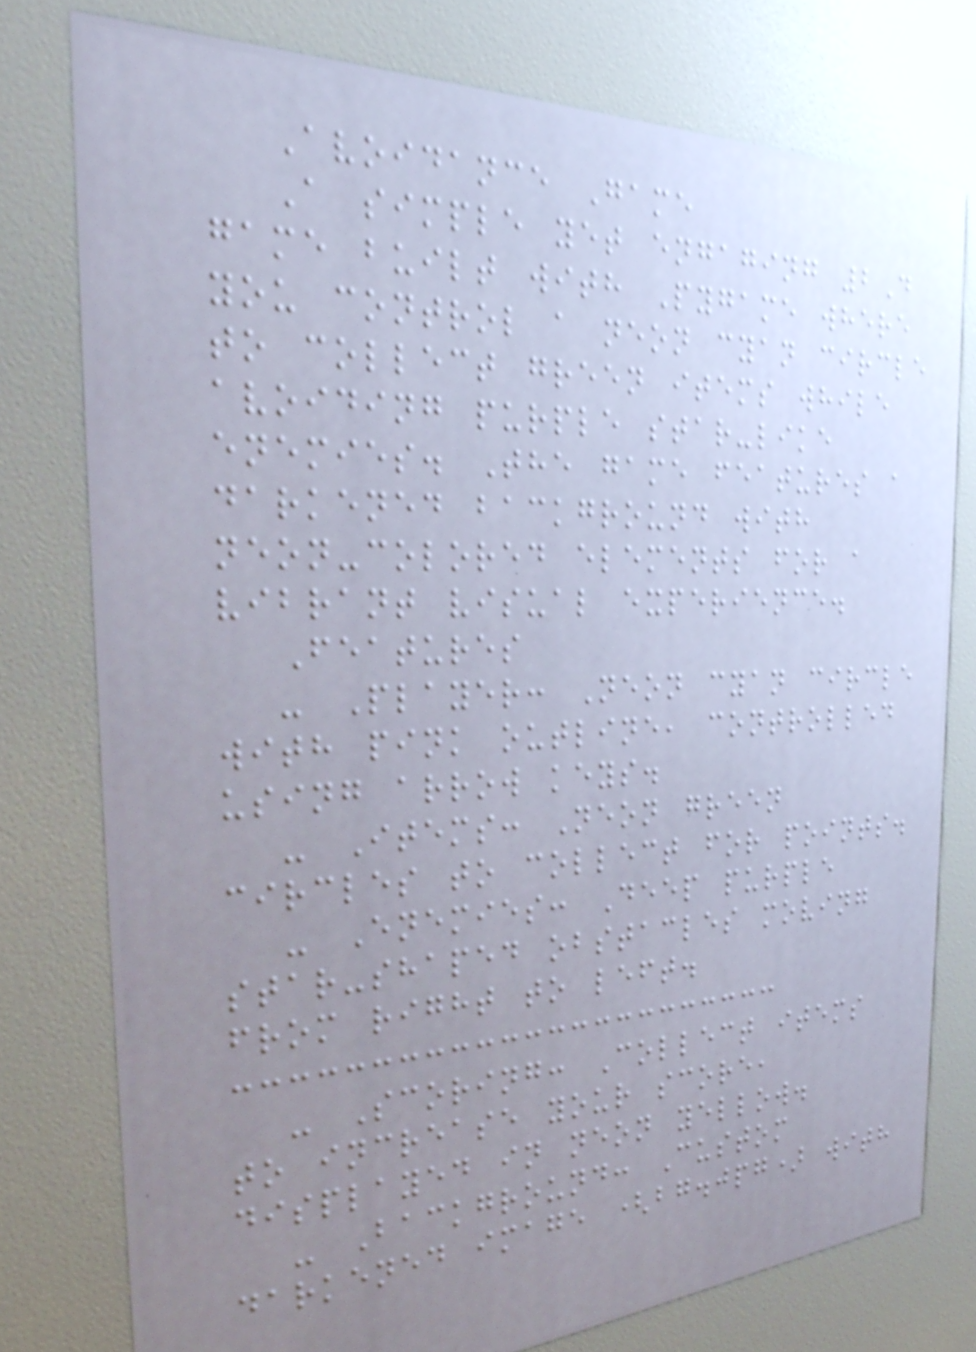Avoidance Game
A simple yet engaging 2D
game built with Pygame where
you control a neon cyan circle
to collect green items while
avoiding purple star-like
enemies. The game features a
darkened background with
neon-colored elements for a
vibrant visual experience.
Features
- Player: Neon cyan circle
with pink outline, controlled
using arrow keys.
- Items: Neon green
circles to collect for points.
- Enemies: Deep purple
star-shaped obstacles moving
from right to left.
- Scoring: Collect items
to increase your score,
displayed in neon yellow.
- Background: Custom
darkened image (bg.jpg) with
